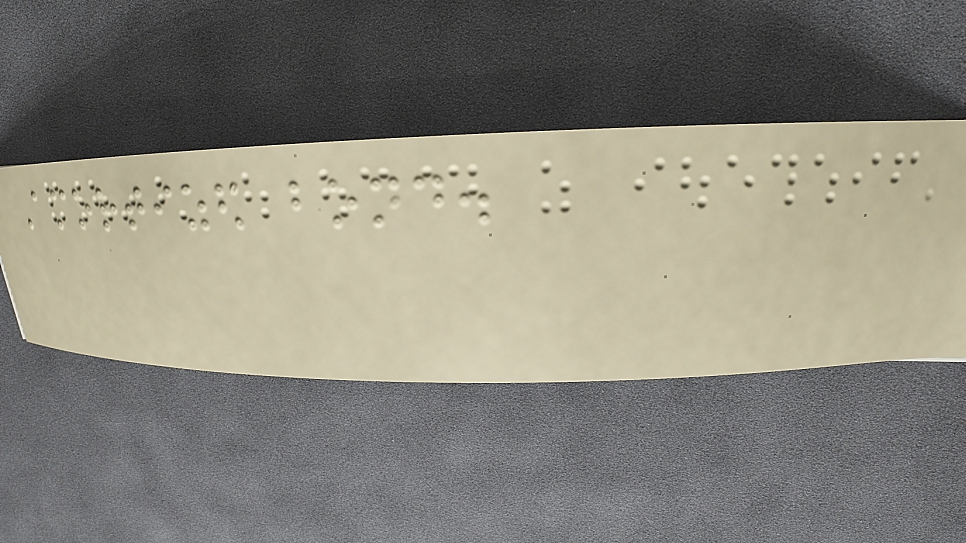Amortized bond.
